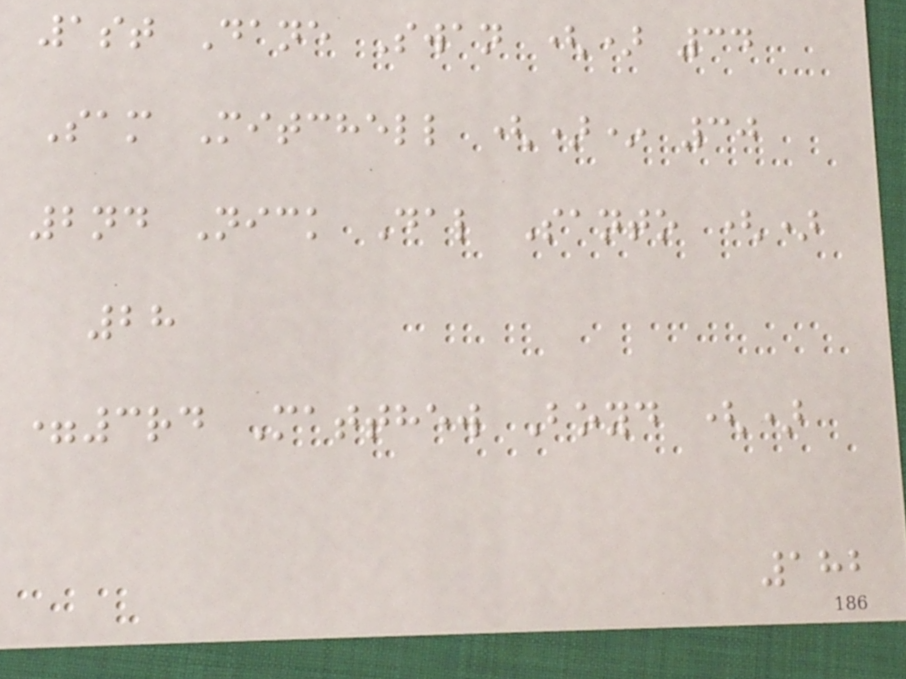1st Dane Swan () 34
Sam Mitchell ()* 30
2nd Nick Dal Santo ()
28
=3rd Matthew Boyd ()
182
